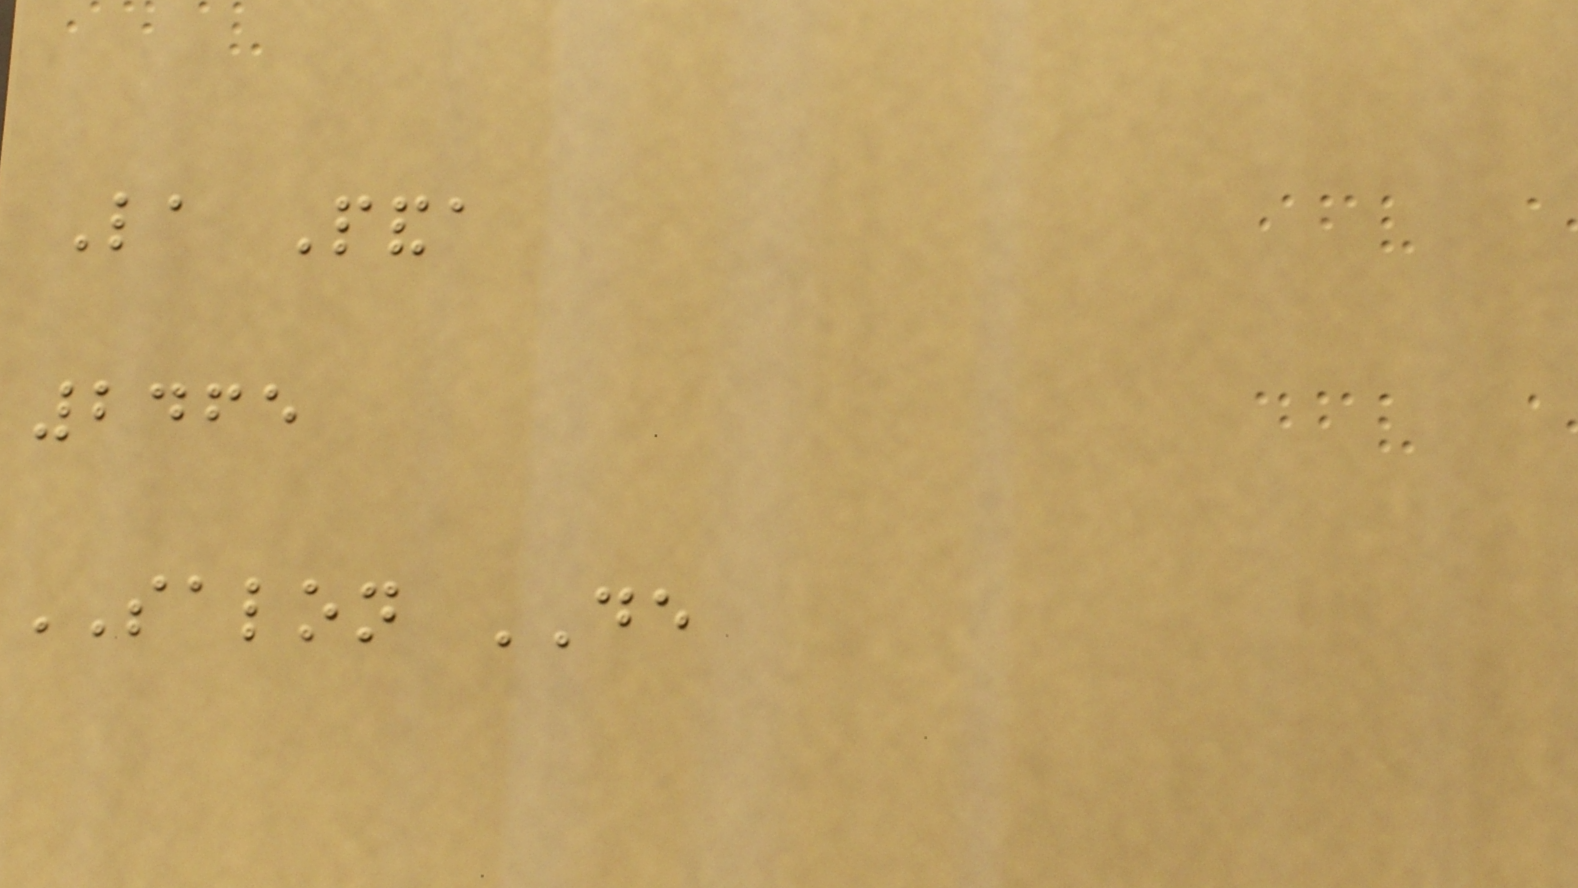La Panda
2465
SALON DE
